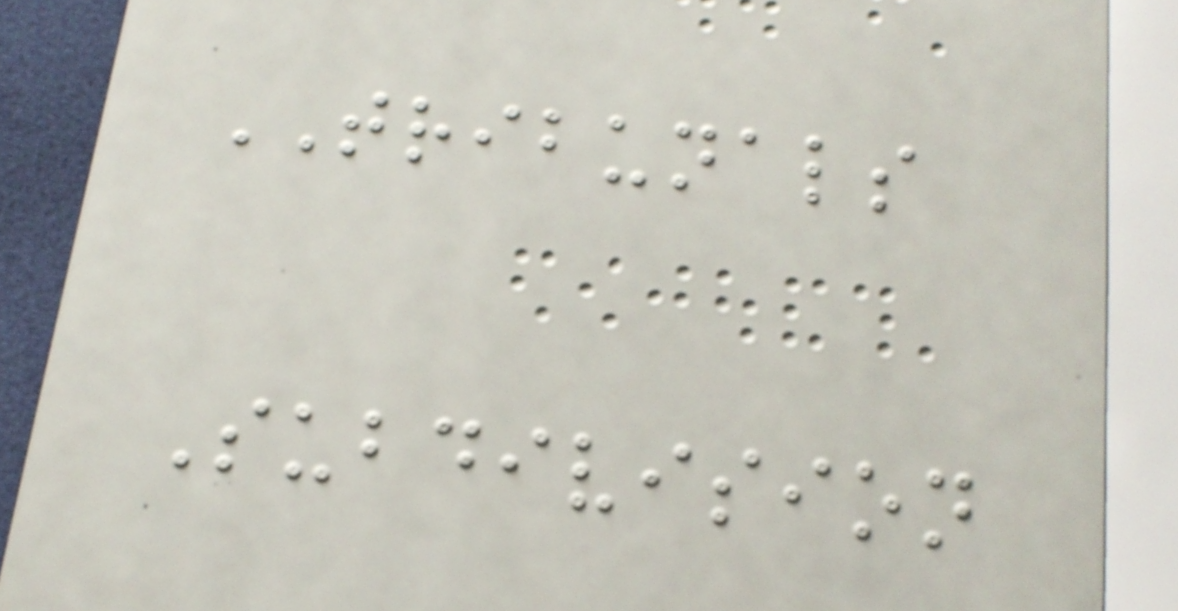TRIBUNALS
Subdivision
